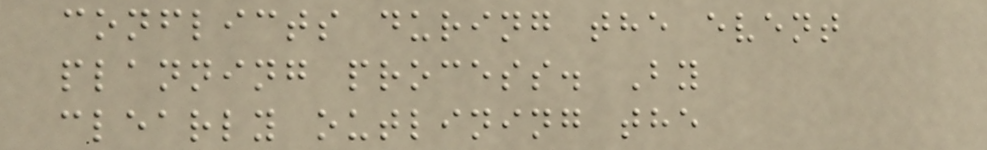conflicts during the event
planning process. By
clearly outlining the
